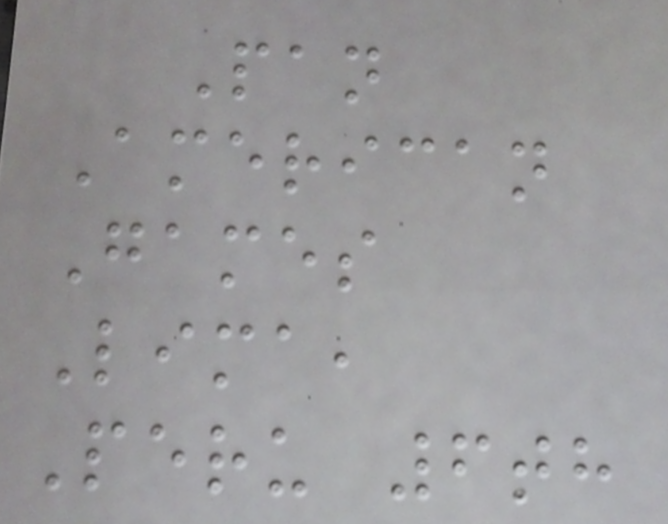Pan
American
Games
Lima,
Peru 6th
